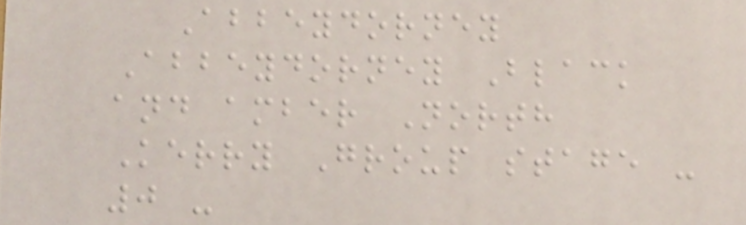Abbeydorney
Abbeydorney Black
and amber North
Kerry Group stage -
0 -
